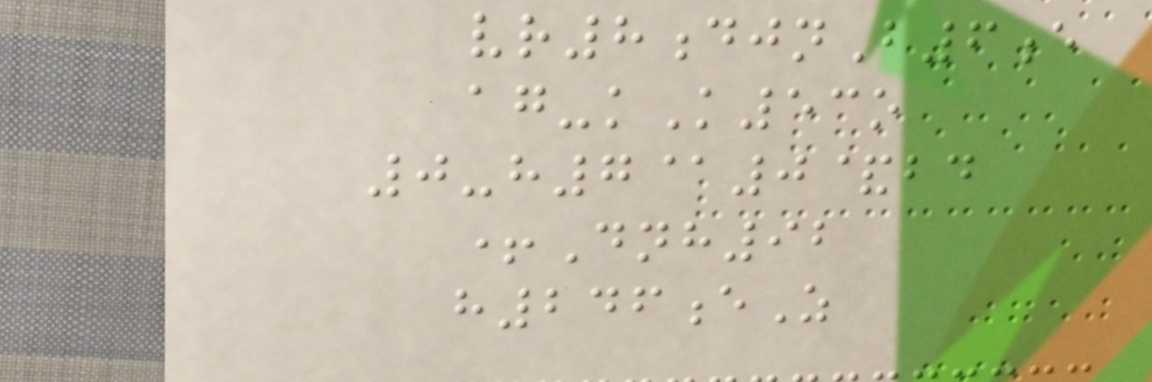vr8djnB6e
ag-kK53o
0-h7@0&bd
+Dnh92
h246eZ
